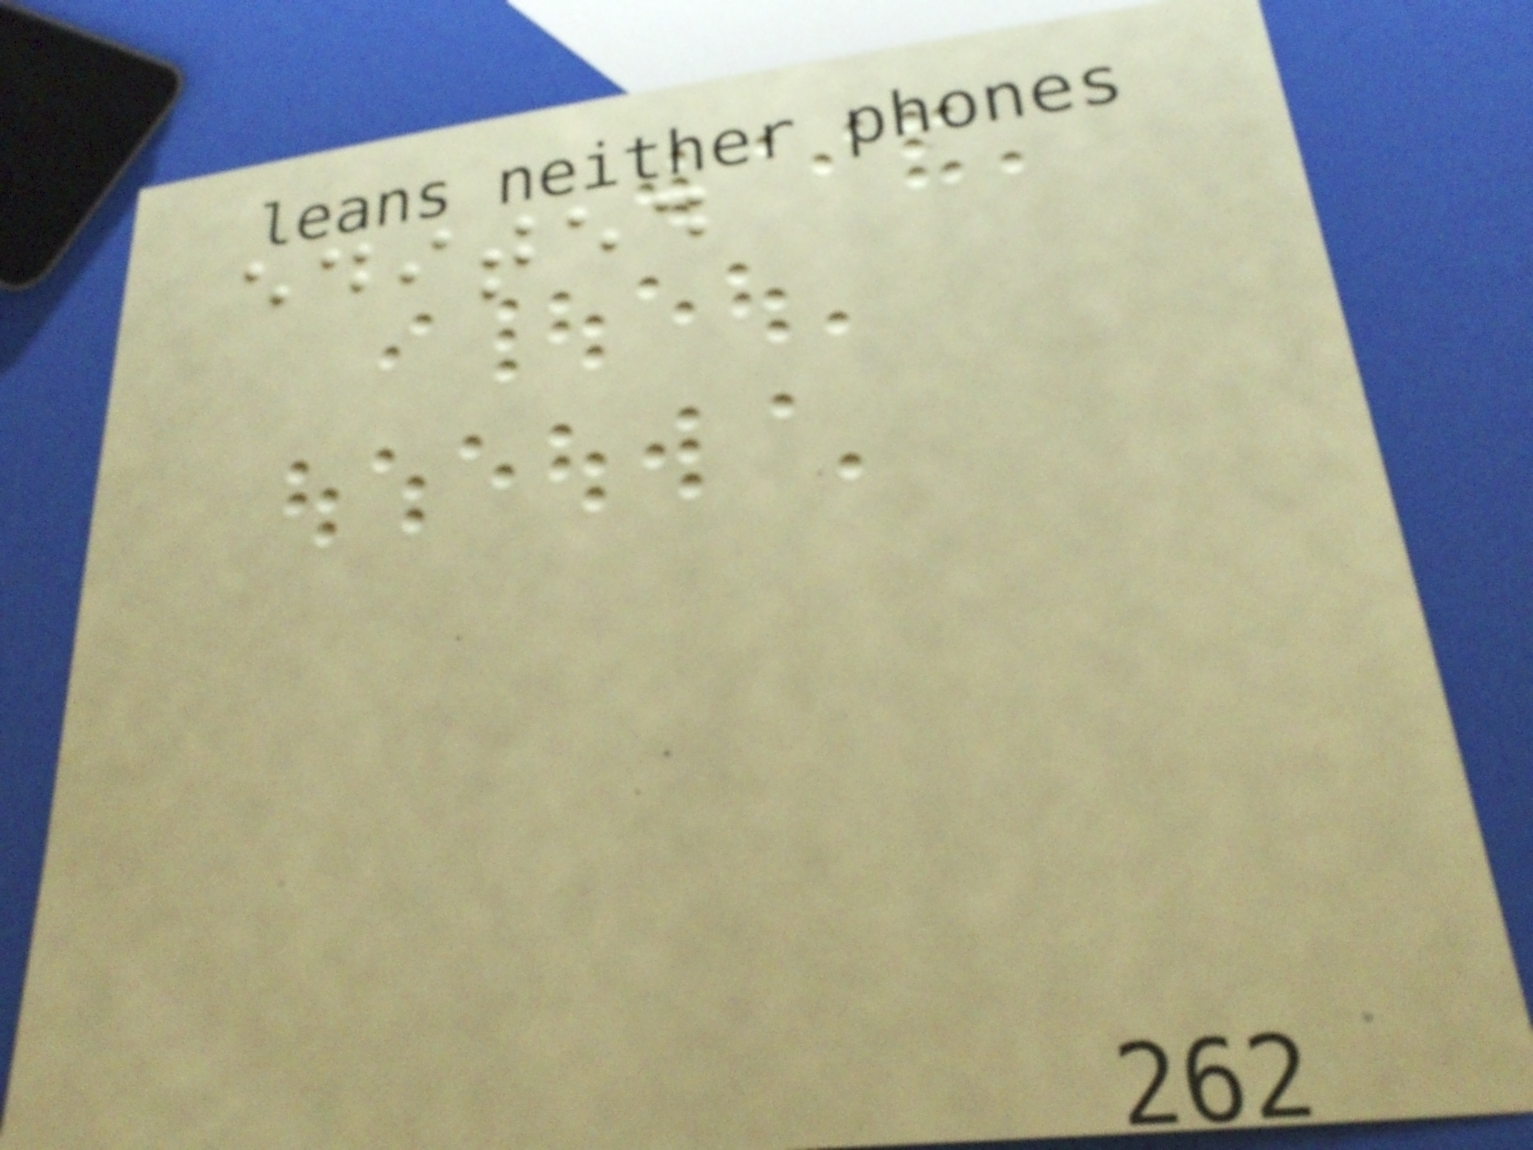edited
